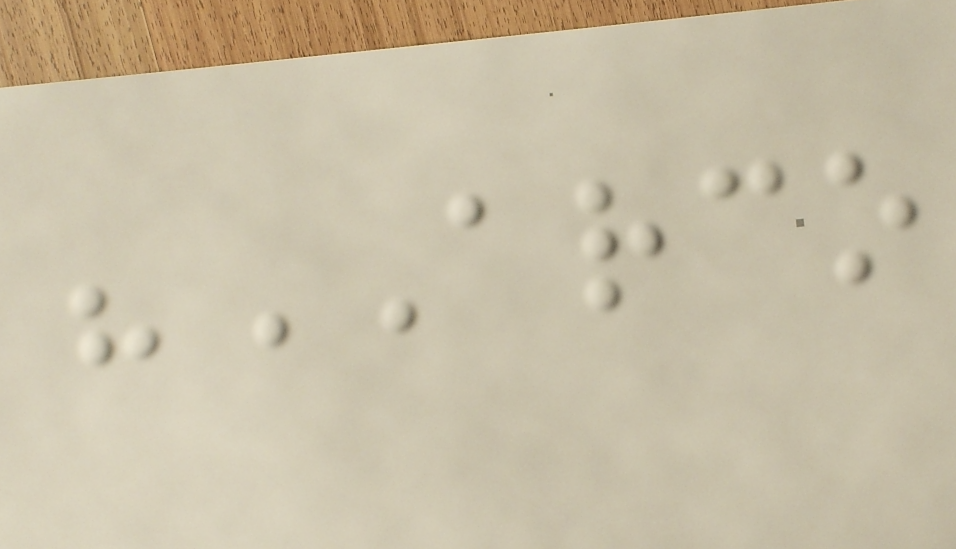"ARCO
